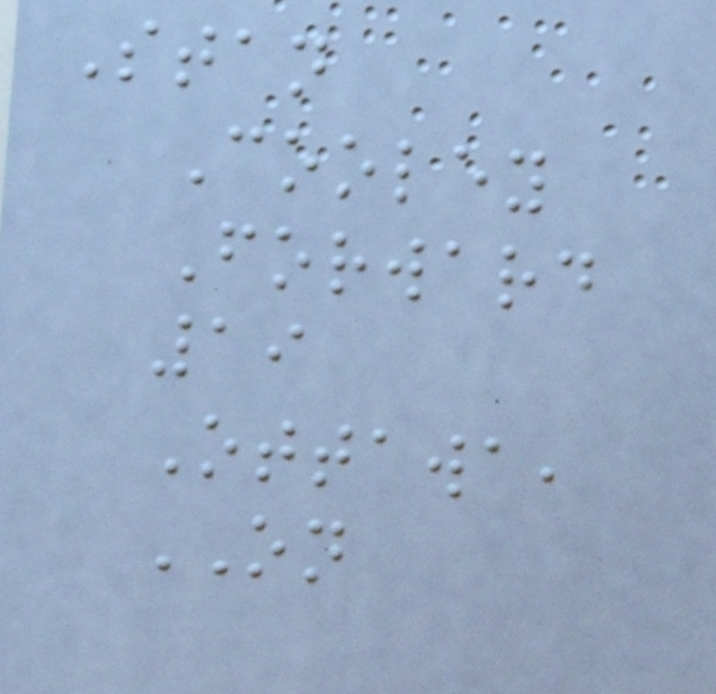Stan
Cooley
Forward
19
Ottawa,
ON
